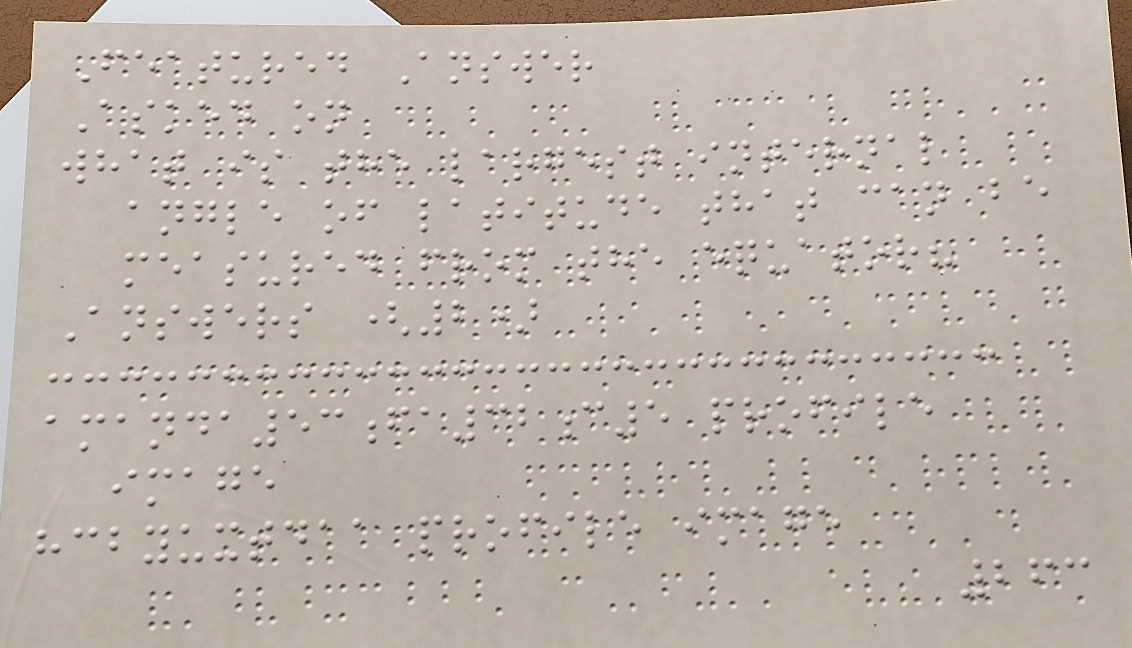Featured Answer
Asked on
what is the largest internal
angle of latitude that can be
measured from the equator?
Answers (2)
amanda53fa32c5 profile
image
hcbyuxtdaa profile image
263
